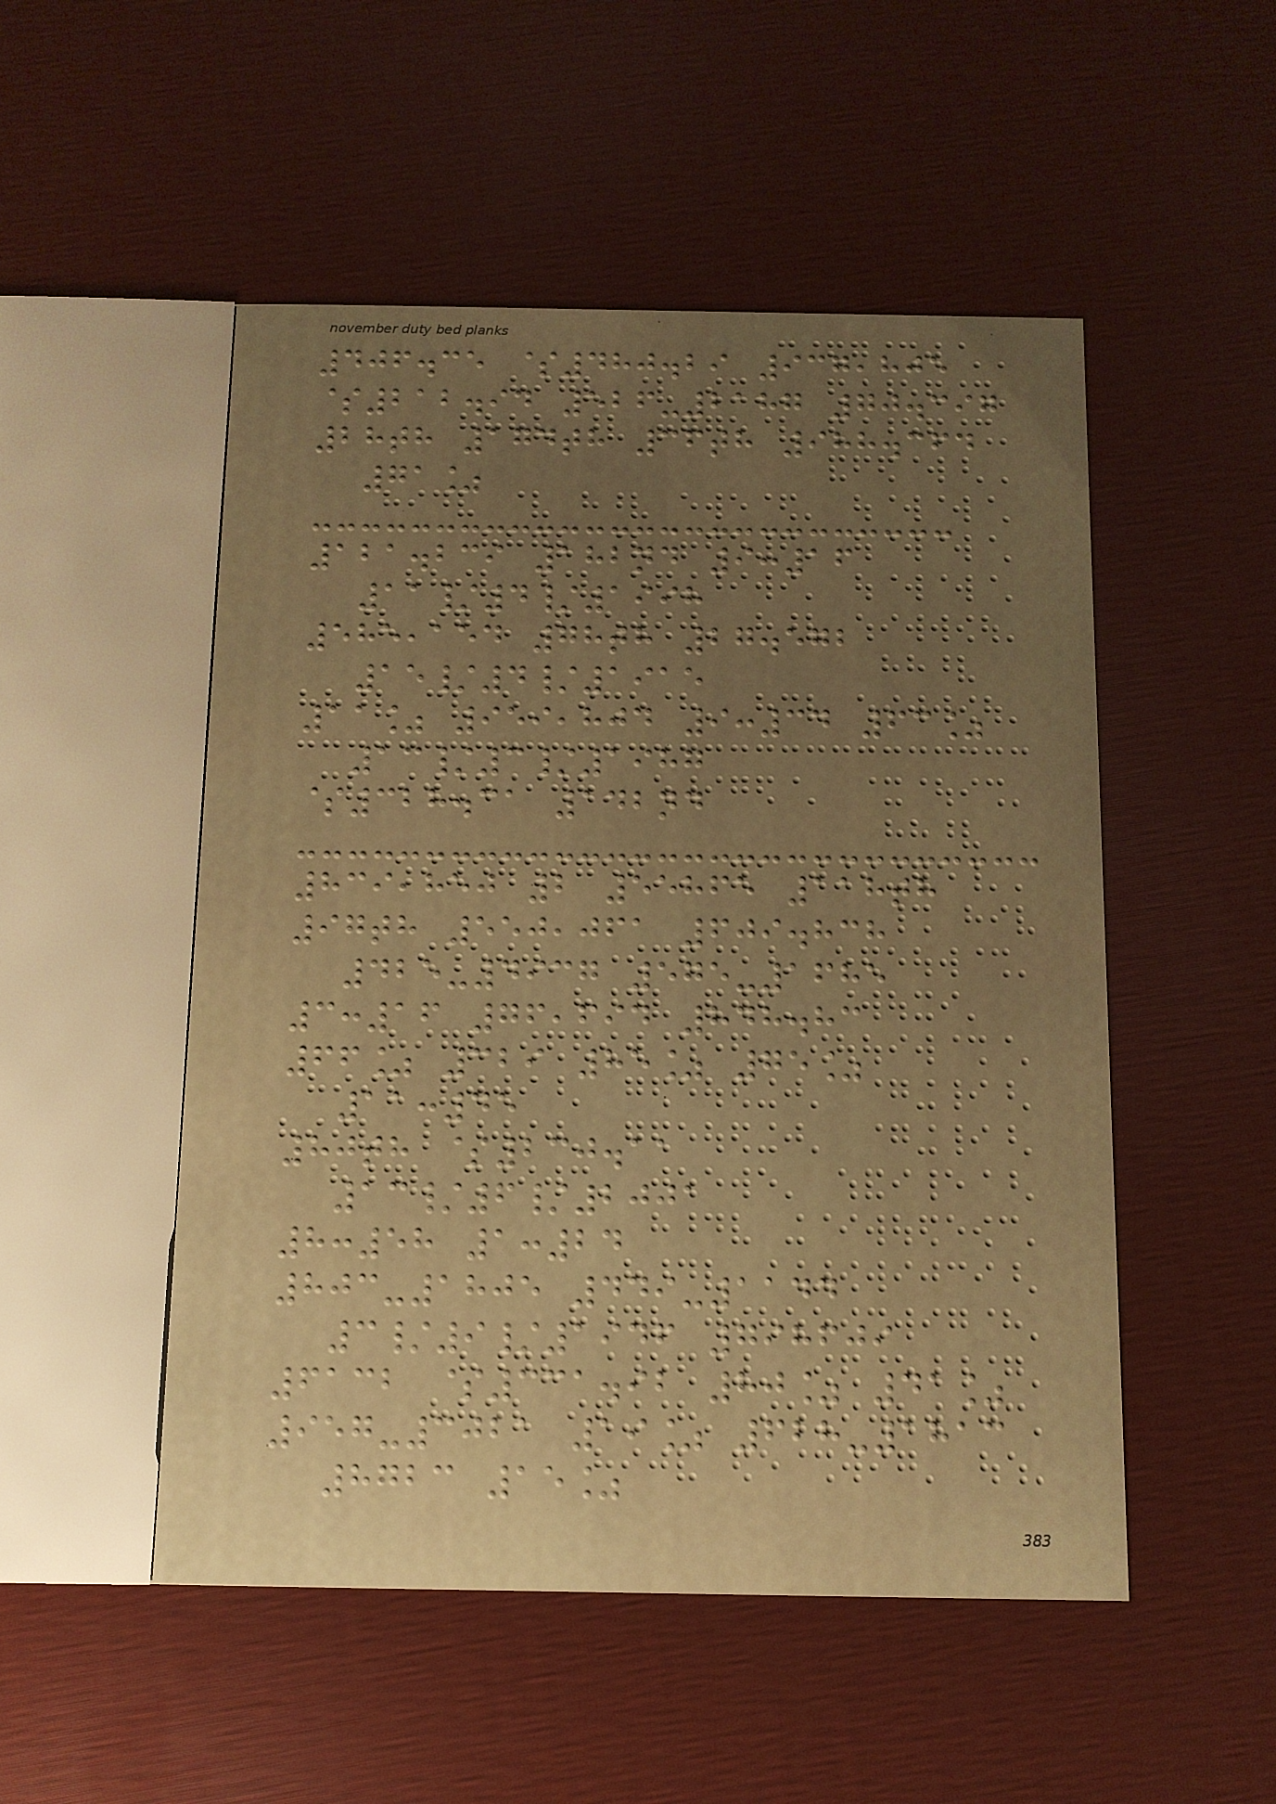406.35 $480.29 937,805
$212.94 526-2187 70.397
28th 174th 36th 988.364
71%
121.239 182nd 9:16
11/4/1998
585,154 78th 27.572
15/4/1915
11% 959,804 9:34 63%
13/3/1987
$328.31 142nd
839,850 2 55865 118th
97th 550,061 609.838
425-4937 575-1685
3:16 76,694 848.83
66% 329 85% 75%
11:45
80th $230.11
13/6/2001
8:58 1:24
803-1805 449-1144
3/9/1946 798609
6132 $331.92 80% 41%
957-3021 19% 628-1813
8723 15%
